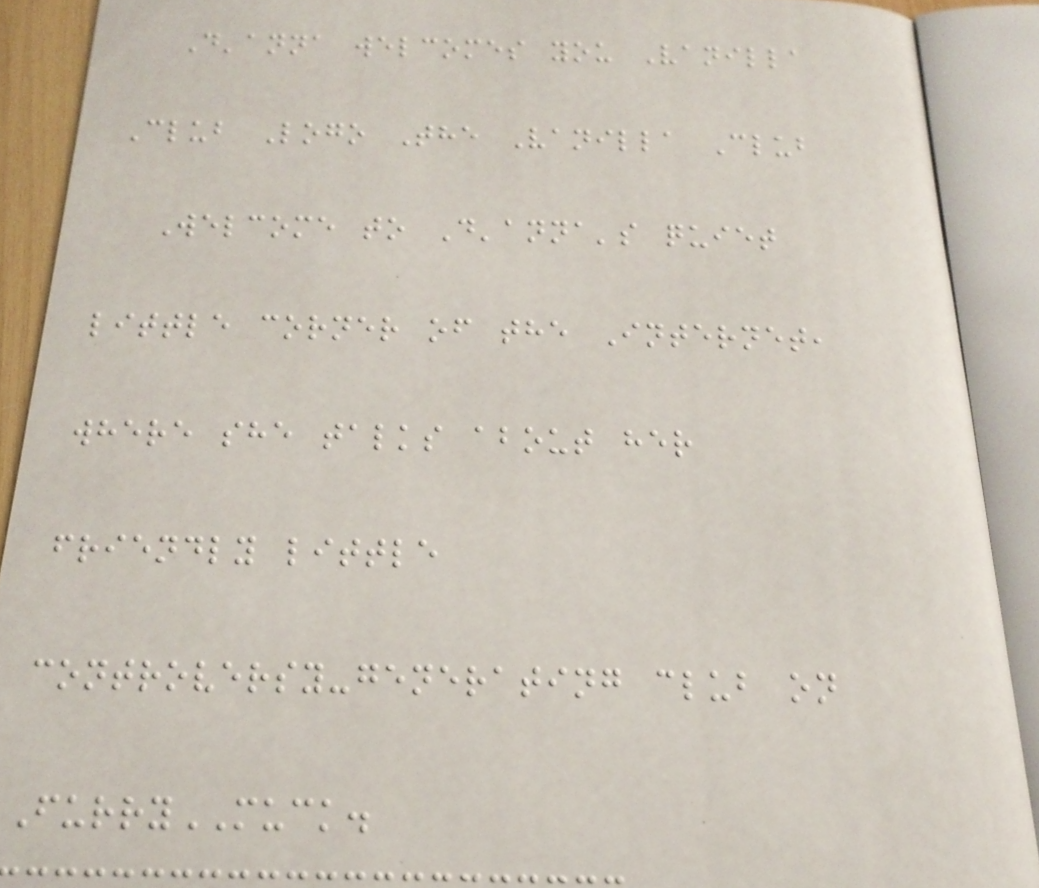D'anna welcomes you Vanilla
Club Logo The Vanilla Club
Welcome to D'anna's quiet
little corner of the Internet,
where she talks about her
friendly little
controversy-generating club on
FurryMUCK.
